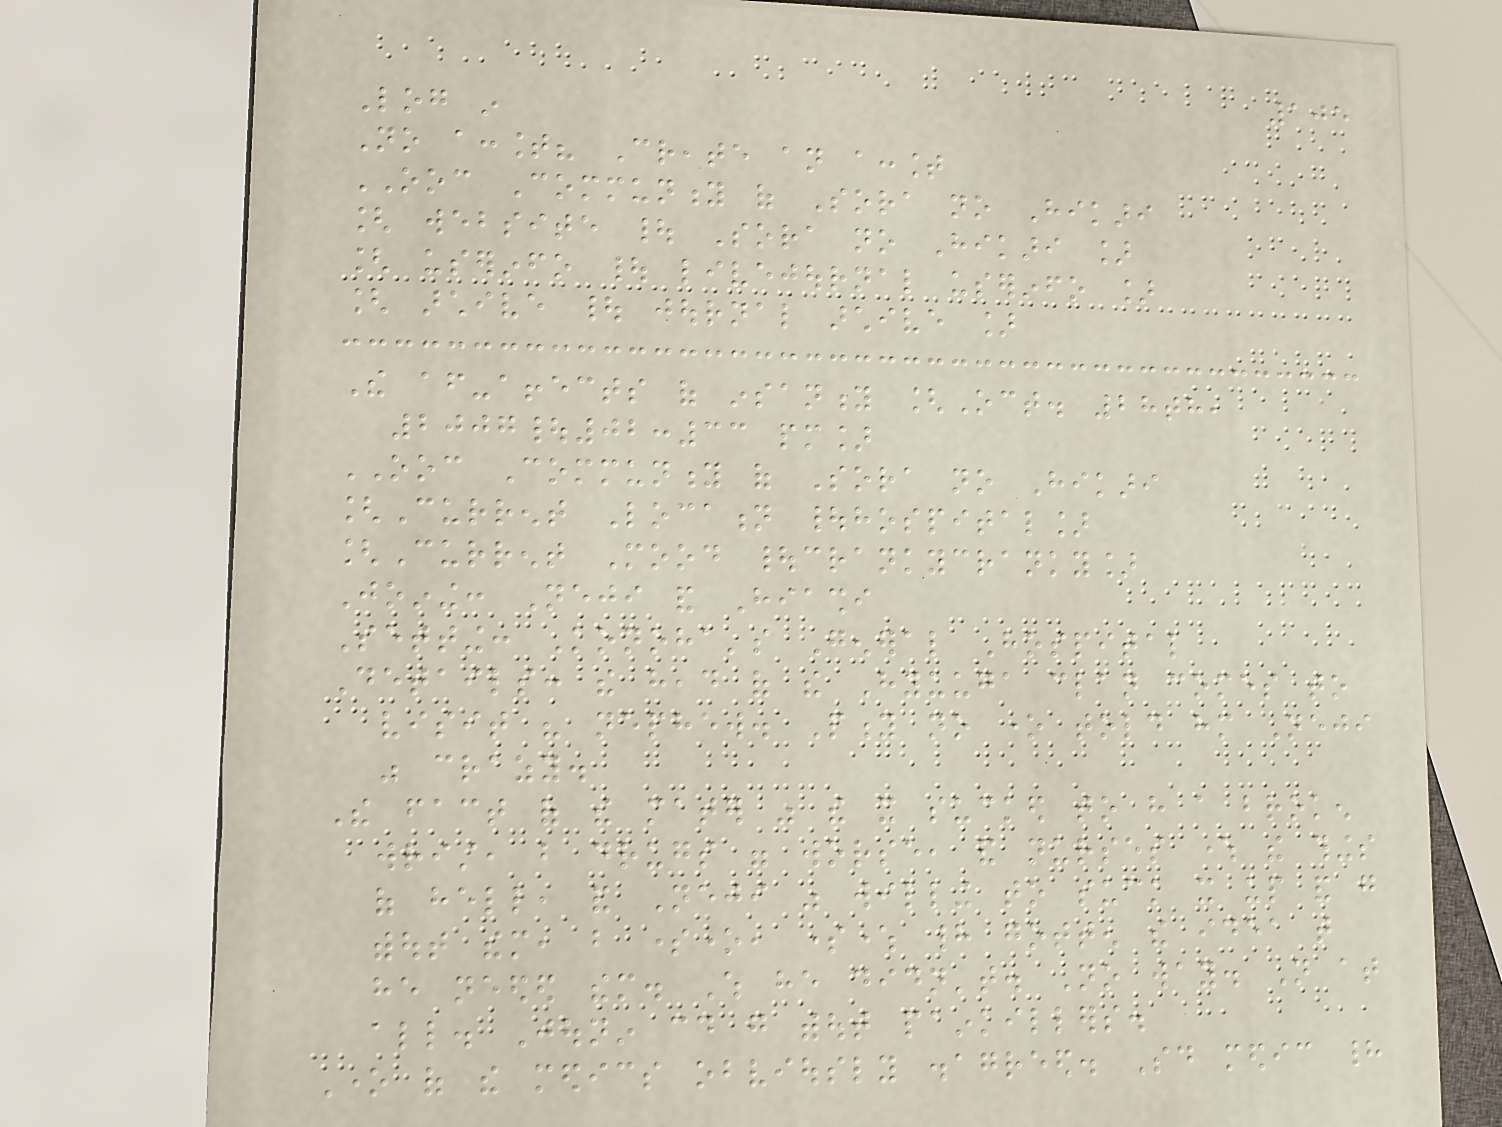105
Log in
No account? Create an account
OOC Community of Sora no Hikari
[ website | Sora no Hikari ]
[ userinfo | livejournal userinfo ]
[ archive | journal archive ]
The after-affects of insanity [Oct. 28th,
2007|02:33 pm]
OOC Community of Sora no Hikari
[Current Location |hospital]
[Current Mood |crankycranky]
Joining: Neji and Hiashi
Setting: Konoha's General Hospital
Details: the head of the Hyuuga clan comes to
visit his nephew. Pity no one told him Neji
was crazy.
The fact of the mater was the it sucked to have a broken
wrist, but drugs were worse, and nurses where the things
of hell, and Neji was willing to suck it up and go
without them, but someone, somewhere had gotten the idea that
he needed them. Which he didn't. No way. Not at
all. Jounin could go without painkillers.
One of the medics obviously disagreed. Said medic had
